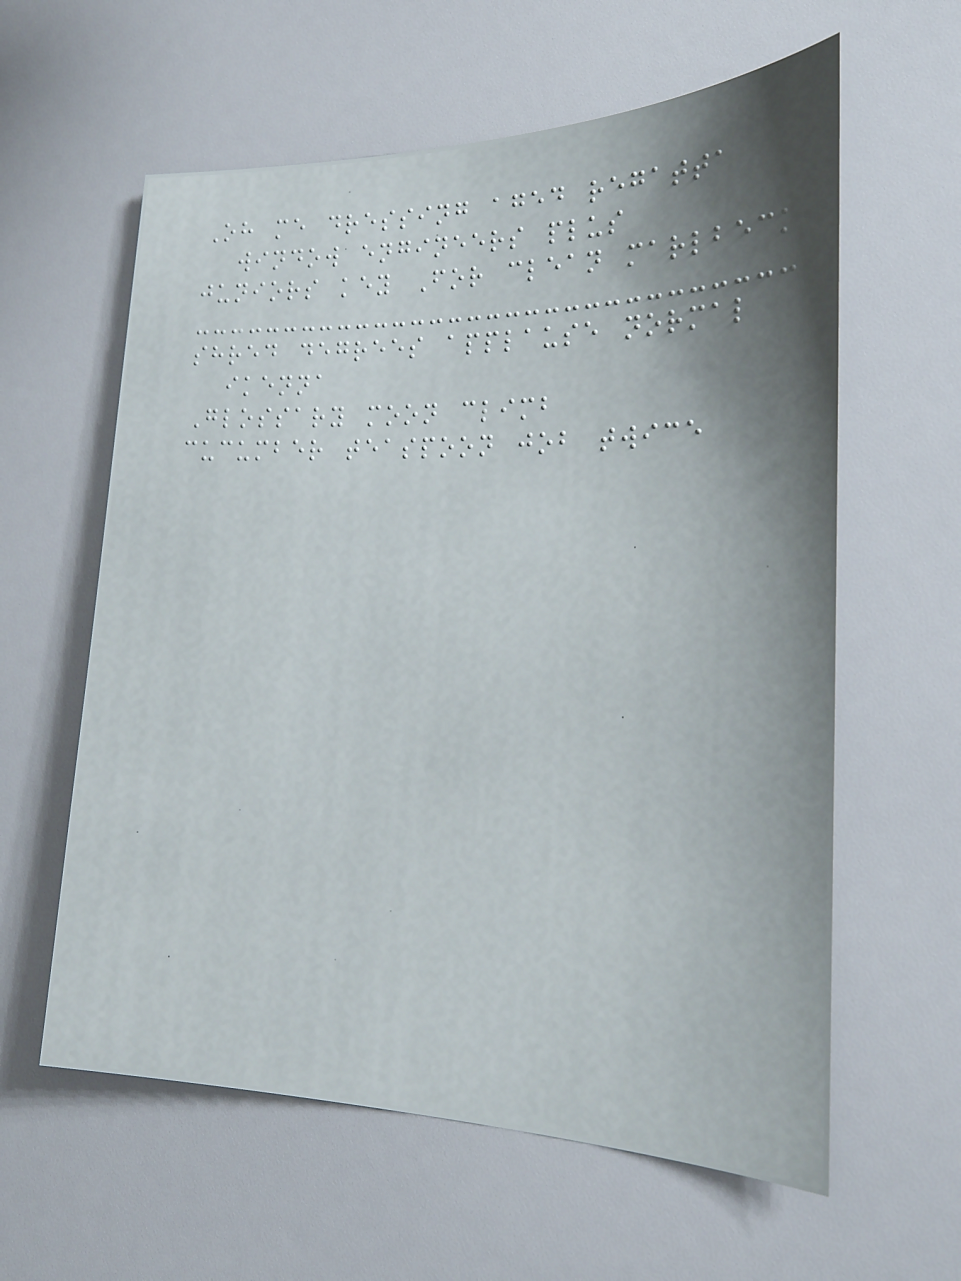Oh me dressing aged regatta
window engineers plus
juniors key For clean marlbeck
shred degrees applause normal
ikenna
Glossary moon climb
cucumber teaspoon job twice
